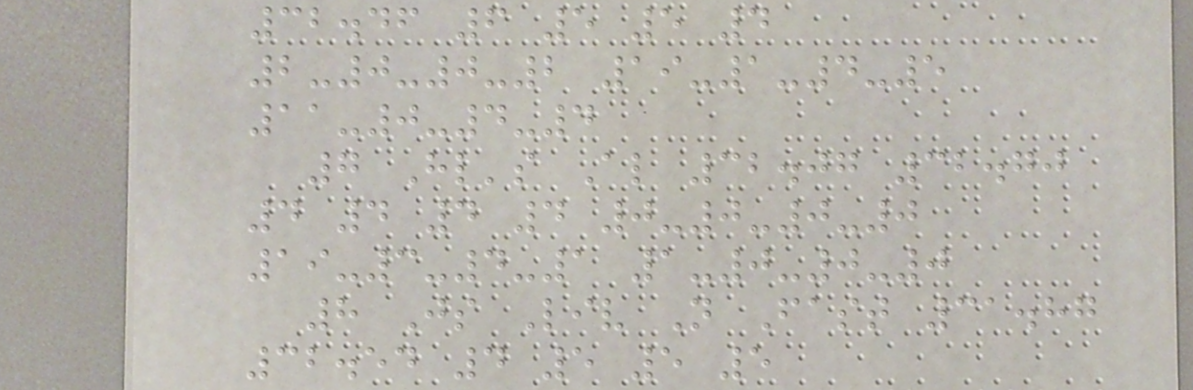32.46 6 5 5 4
2-0-0-2 19-1-4-5
11-0-4-4
7 Hl's Al 32.07 32.70
4 4 4 4 0-0-0-0
19-3-4-1 1-0-0-0
8 Js Liv N Fast 31.87
32.54 4 5 5 5
